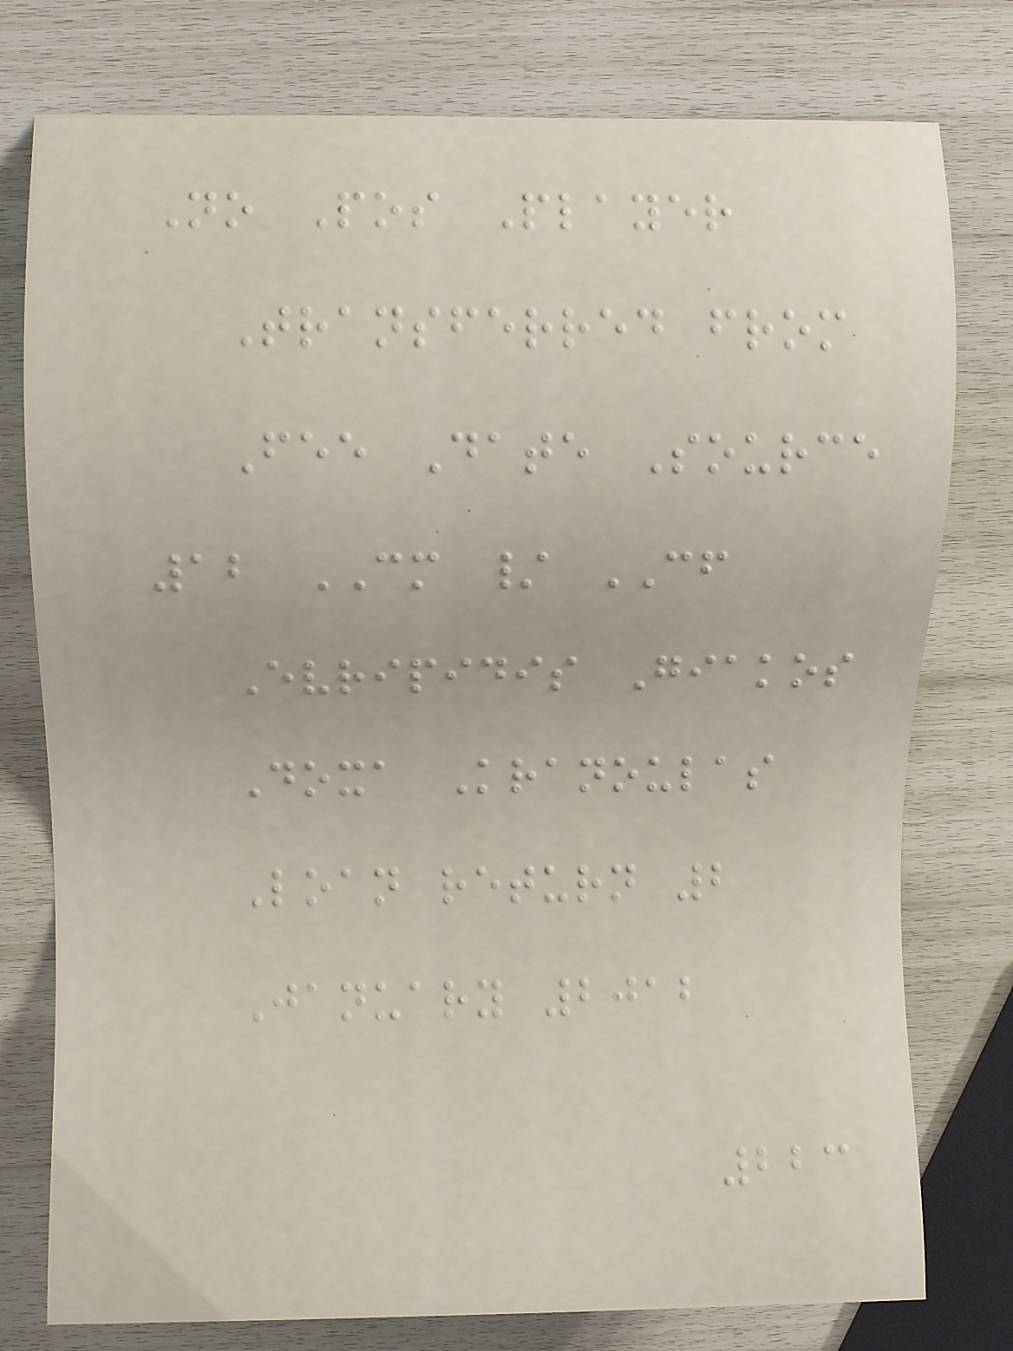No Pos Player
Transferred from
Fee Date Source
12 CM / CF
Evripidis Giakos
Doxa Kranoulas
Loan return 2
January 2012
223
